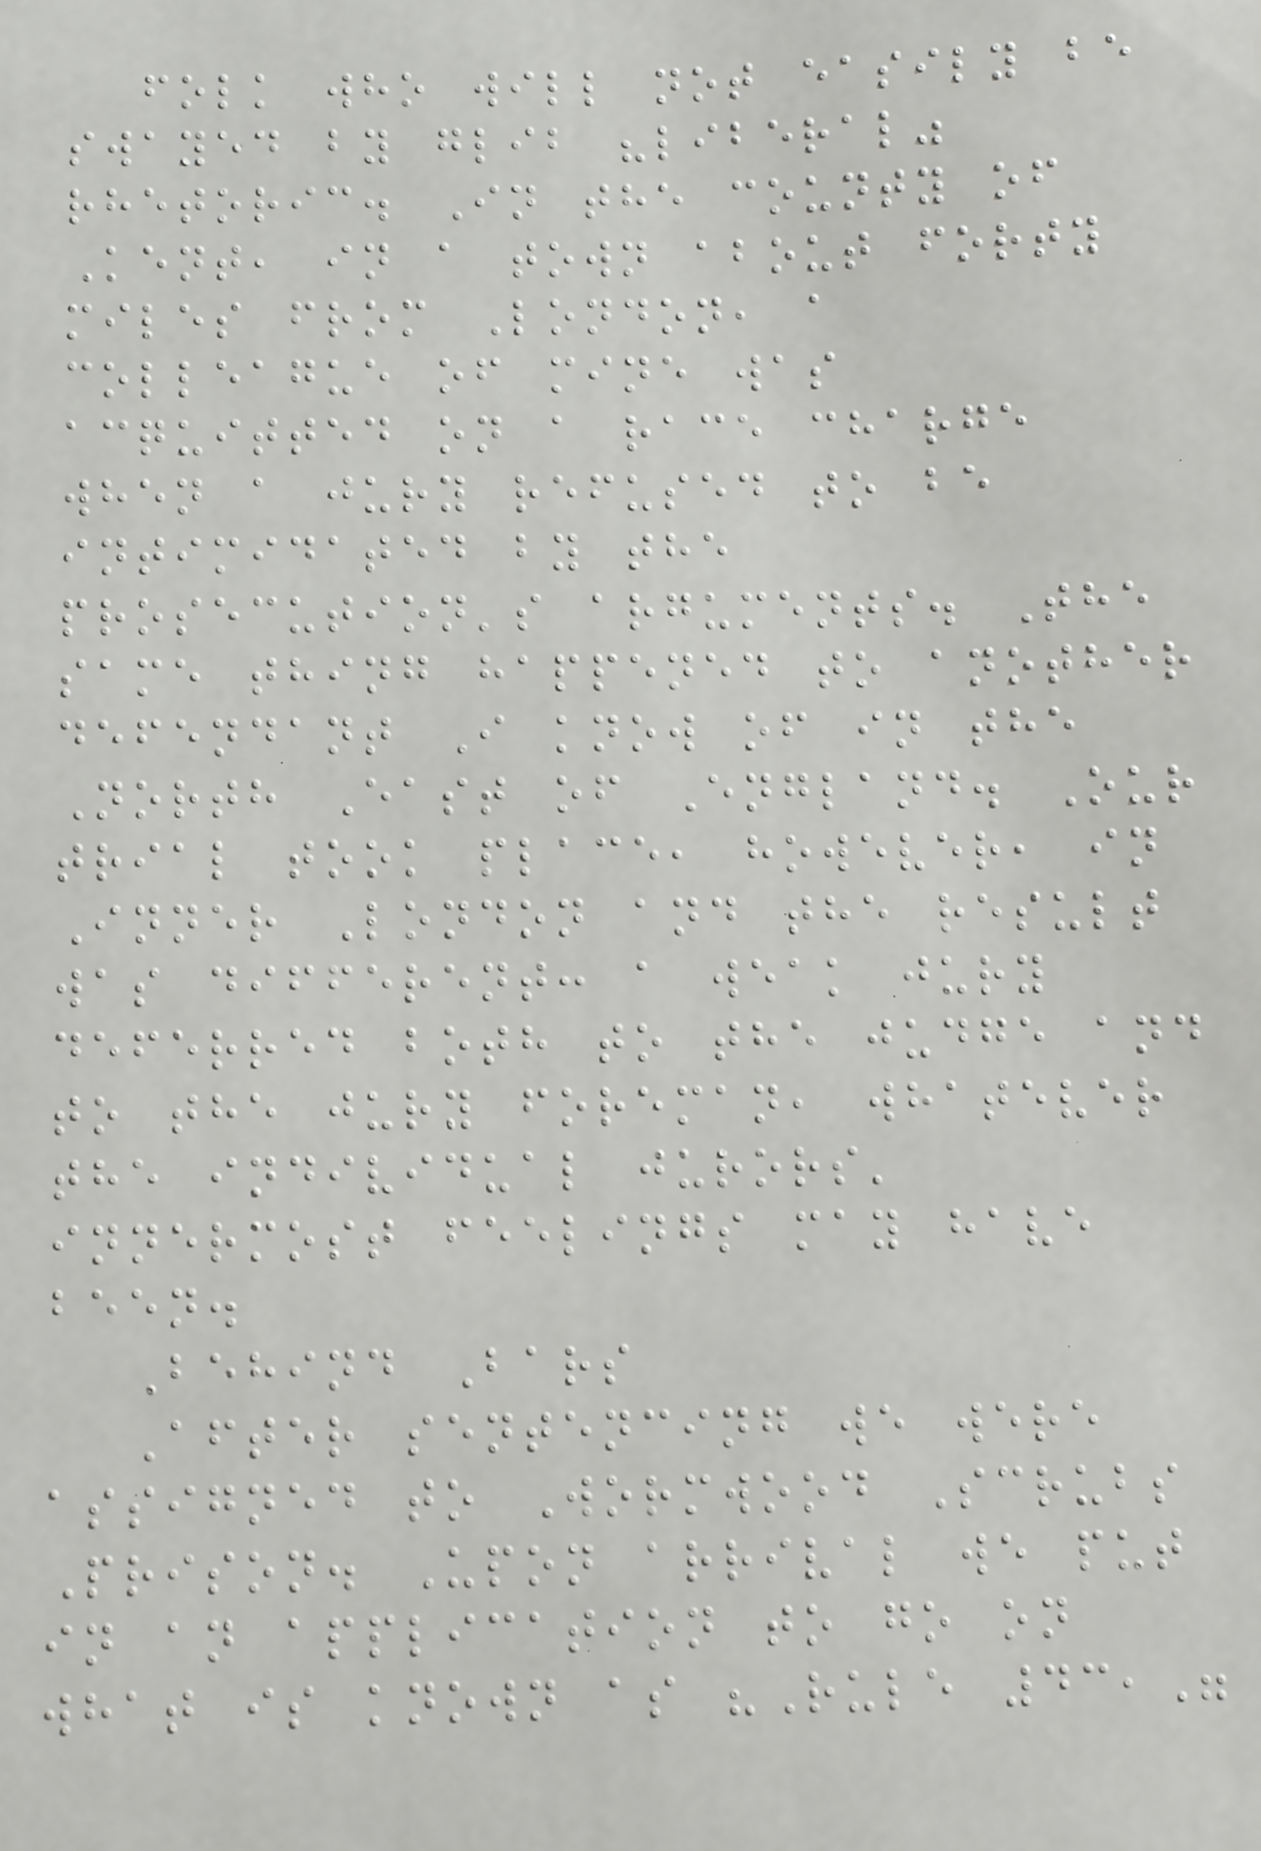folk who will not easily be
swayed by glib "liberal"
rhetoric. In the county of
Kent, in a town about forty
miles from London, a
colleague of mine was
acquitted on a race charge
when a jury refused to be
intimidated by the
prosecution's arguments. The
same thing happened to another
defendant I know of in the
North East of England. Our
trial took place, however, in
Inner London and the result
was different: a weak jury
deferred both to the judge and
to the jury foreman, whatever
the individual jurors'
innermost feelings may have
been.
Behind Bars
After sentencing we were
assigned to Wormwood Scrubs
Prison. Upon arrival we put
in an application to go on
what is known as "Rule 43,"
